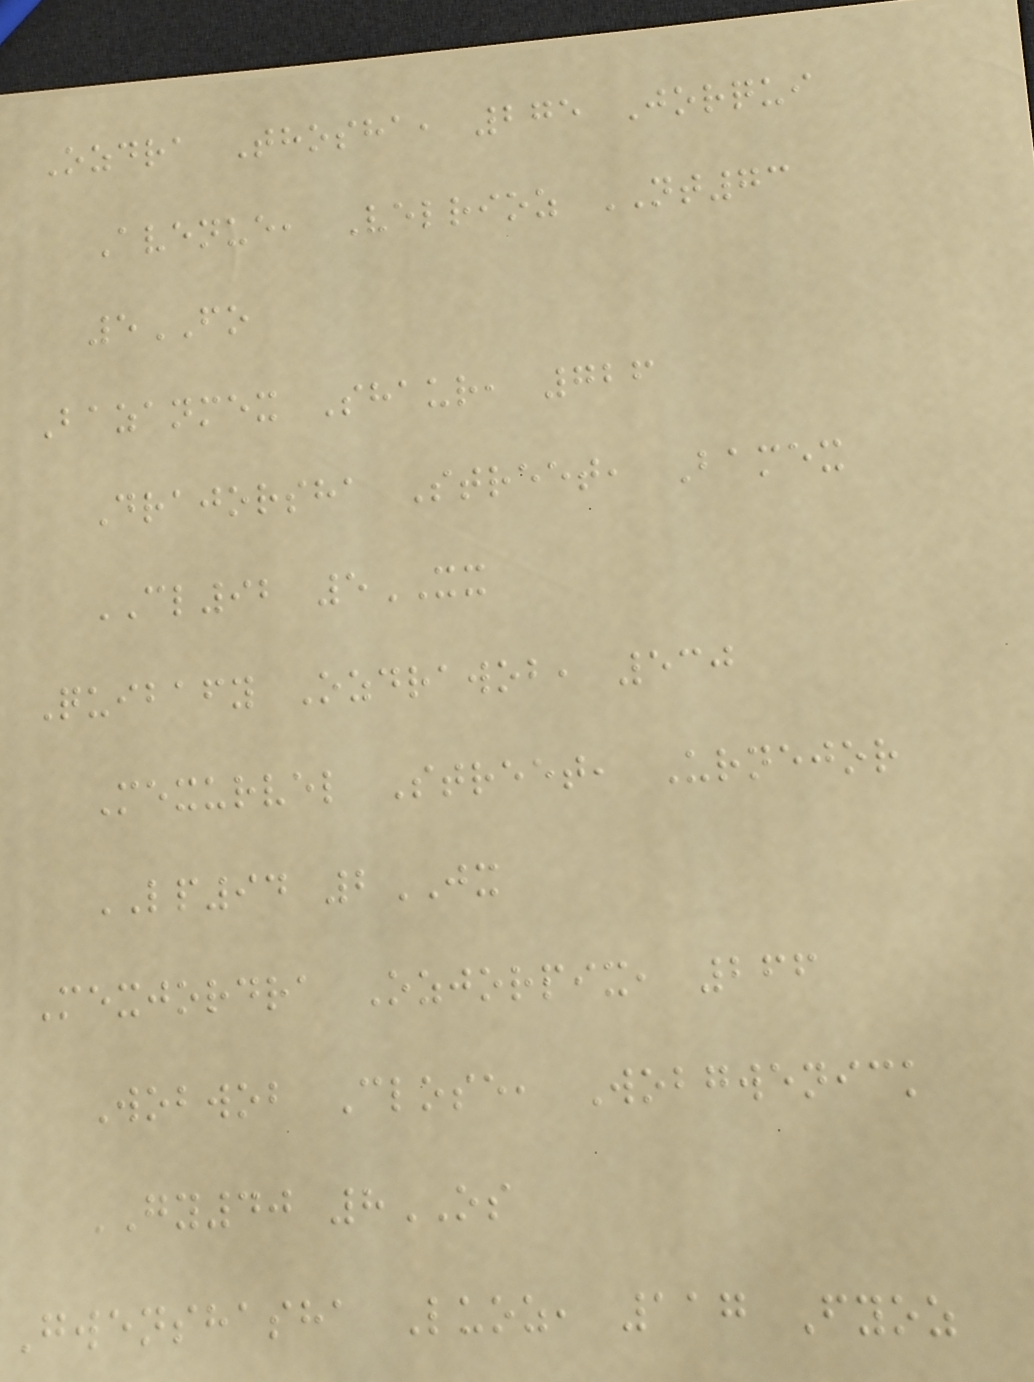Ozdra Thosha, 275 Jorqui
Avenue, Velrioz NT73
5FO
Bazanmex Shaur, 726
Drajorsha Street, Bamex
CL92 5XX
Quibafy Ozdrawob, 530
Mexurvel Street, Urnejor
LP94 2JX
Mexjordra Ozjorpix, 266
Wobwob Close, Wobgwenick
GY40 8OS
Gwenshasha Luoz, 117 Fyoz
